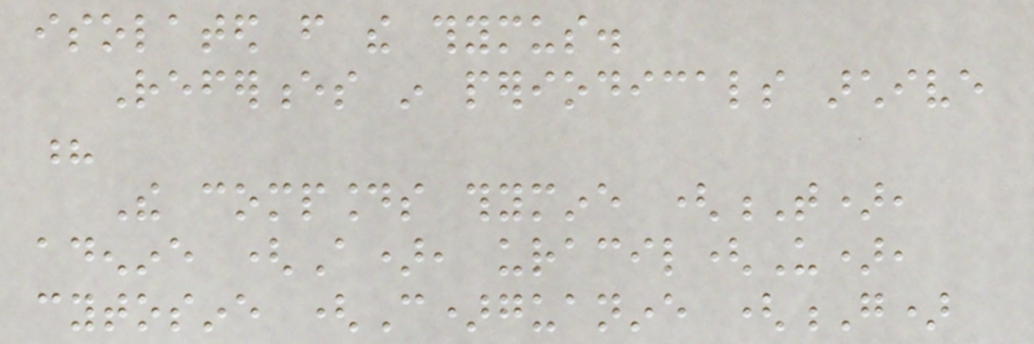isolated from the thymus.
References in periodicals archive
?
The compounds thymine (T),
adenine (A), uracil(U),
cytosine (C)guanine (G)
